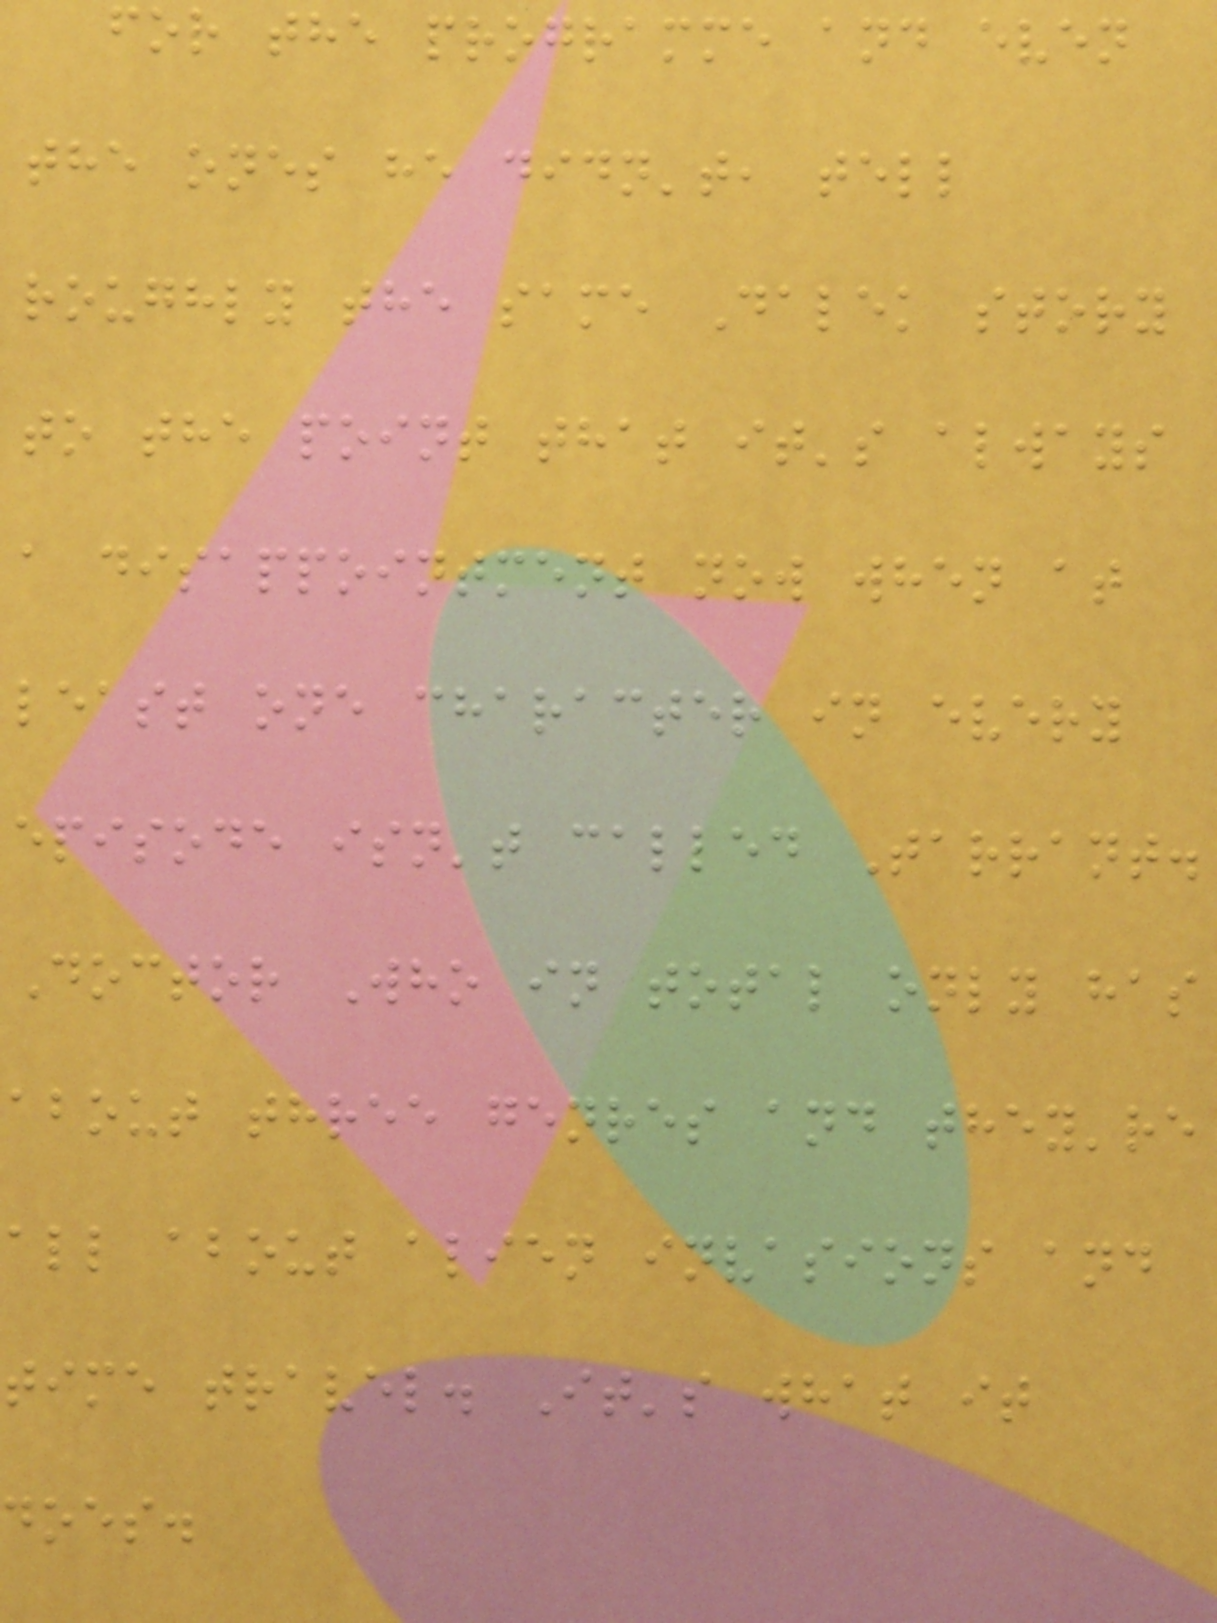for the programme and even
the ones he didn't, tell
roughly the same Dalek story
to the point that it's always
a disappointment now when at
least one character in every
episode isn't called Tarrant.
Doctor Who in total only has
about three genres and they're
all about alien invasions and
time travel. It's what it
does.
